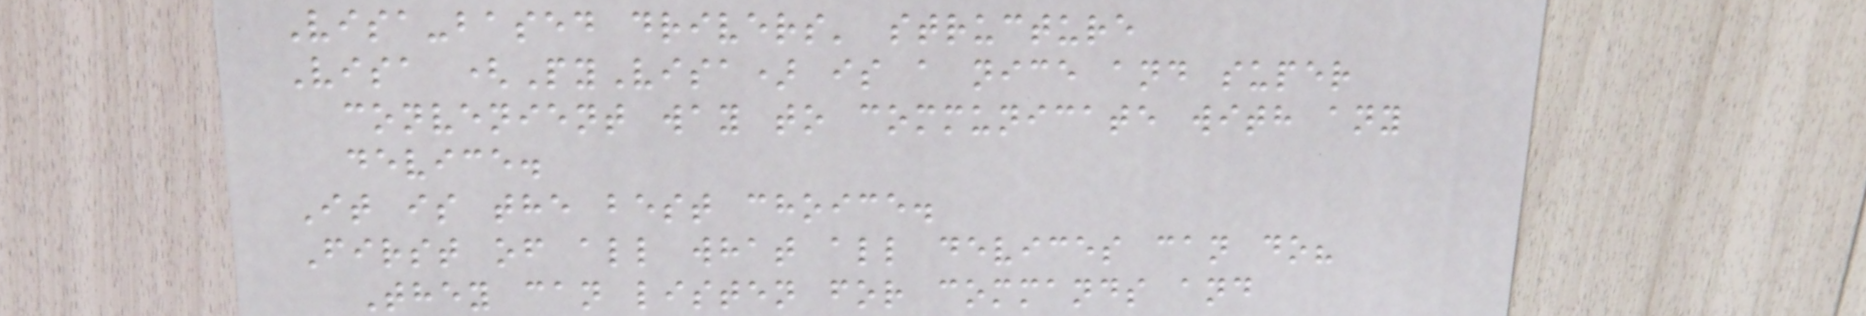Visa-based drivers' structure
Visa (PyVisa) is a nice and super
convenient way to communicate with any
device.
It is the best choice.
First of all what all devices can do?
They can listen for commands and
